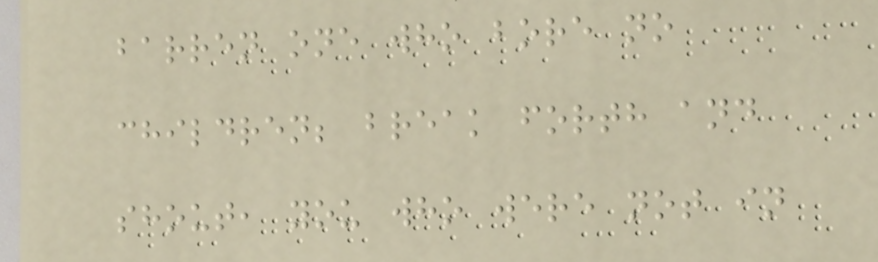barren one who bore no
children; break forth and
shout, you who were not in
